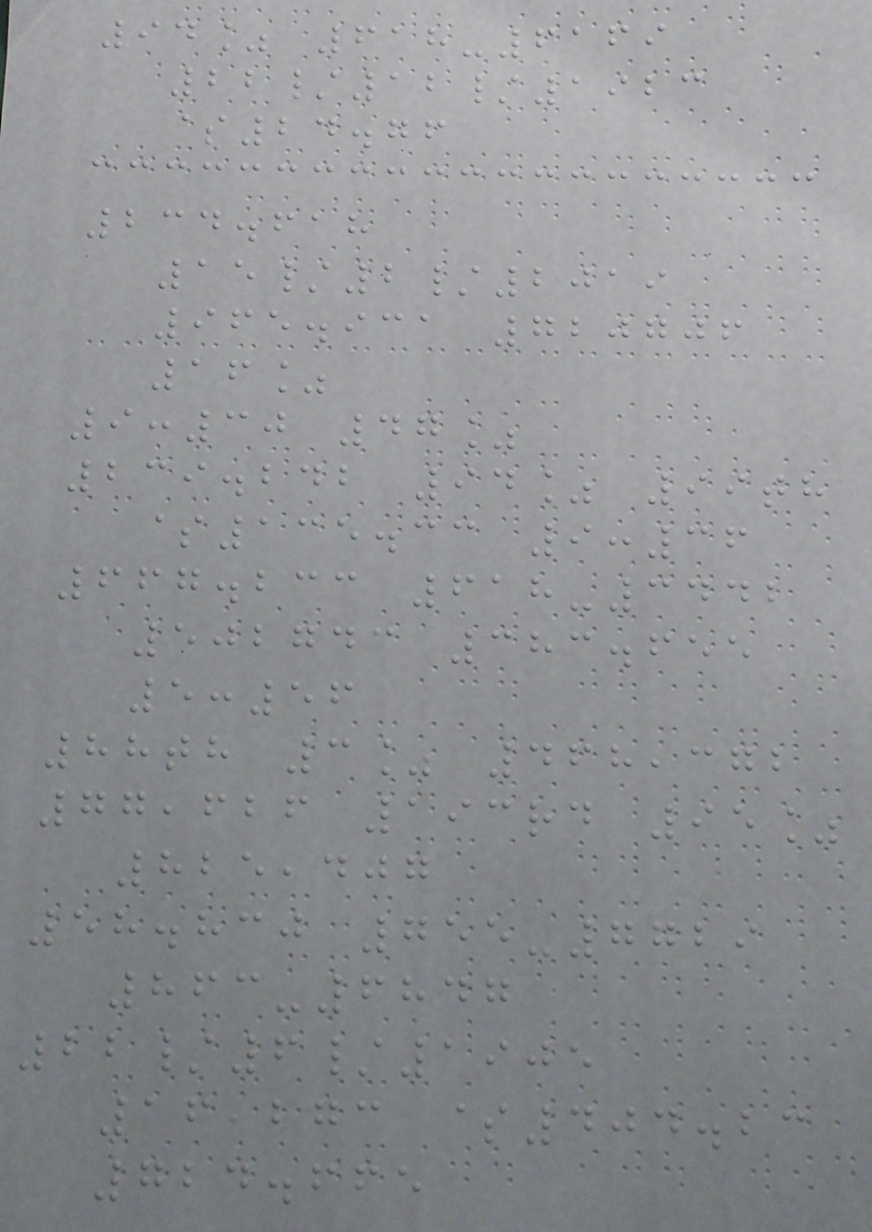94% 618-6169
22/12/1923
$24.76
234.618
15/2/2019
965.931 720706
16%
9:30 47%
239.242 94% 99th
$135.33 9:36
667.233 618-3442
502743 383.655
5:56
88th 3% 468,372
77,626 193rd 95%
825,407
58.830 755-7729
863-6847
22/6/1905
16,273 $404.23
724.665
